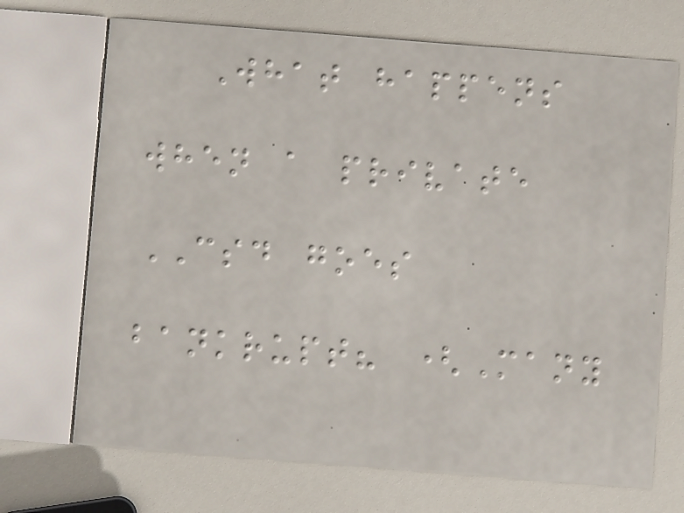What happens
when a private
CSD goes
bankrupt? (Many
